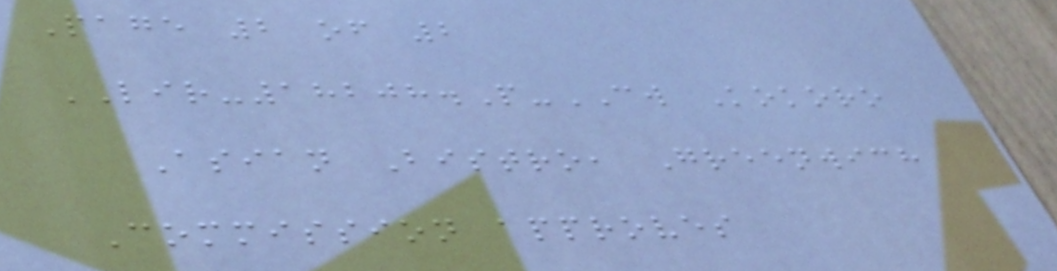Page 2 of 2
LIR-18208.P-CW Kokoro
Asian Bistro, Greenwich
Commission approves
